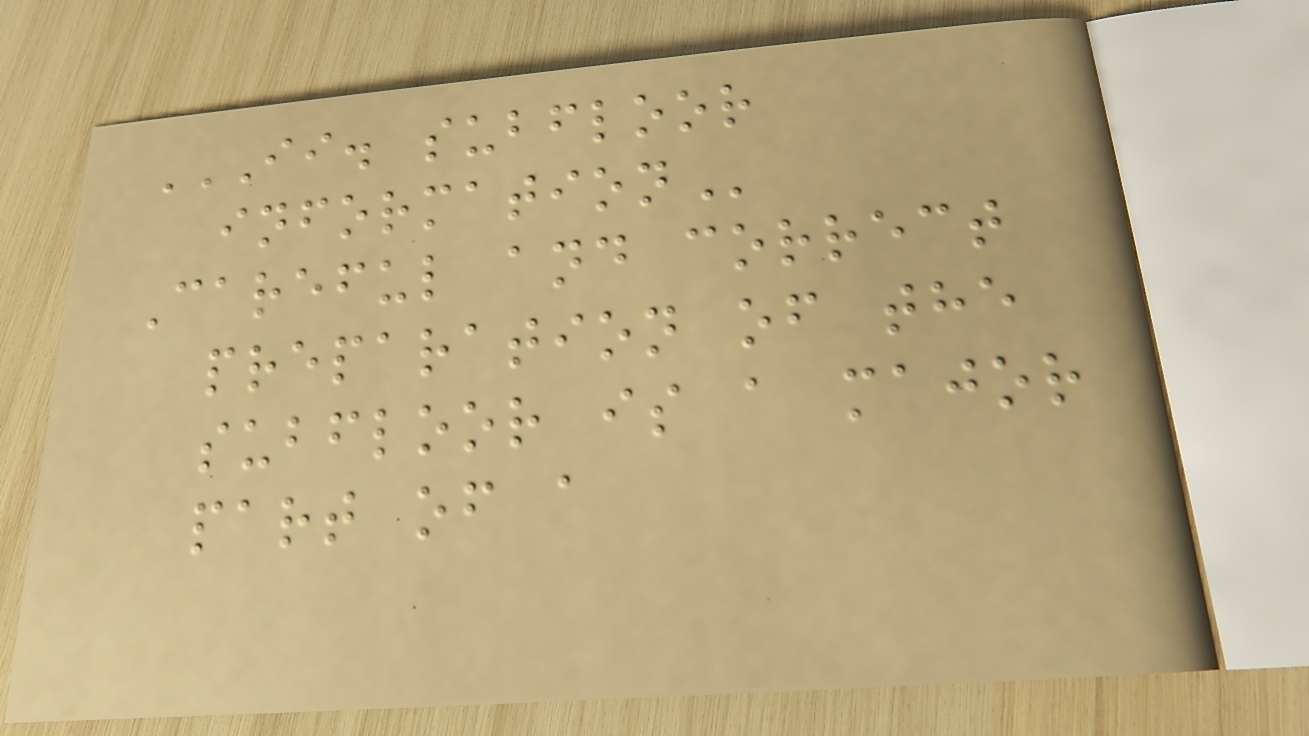II. SUBFLOOR
INFORMATION
Careful and correct
preparation of the
subfloor is a major
part of a
